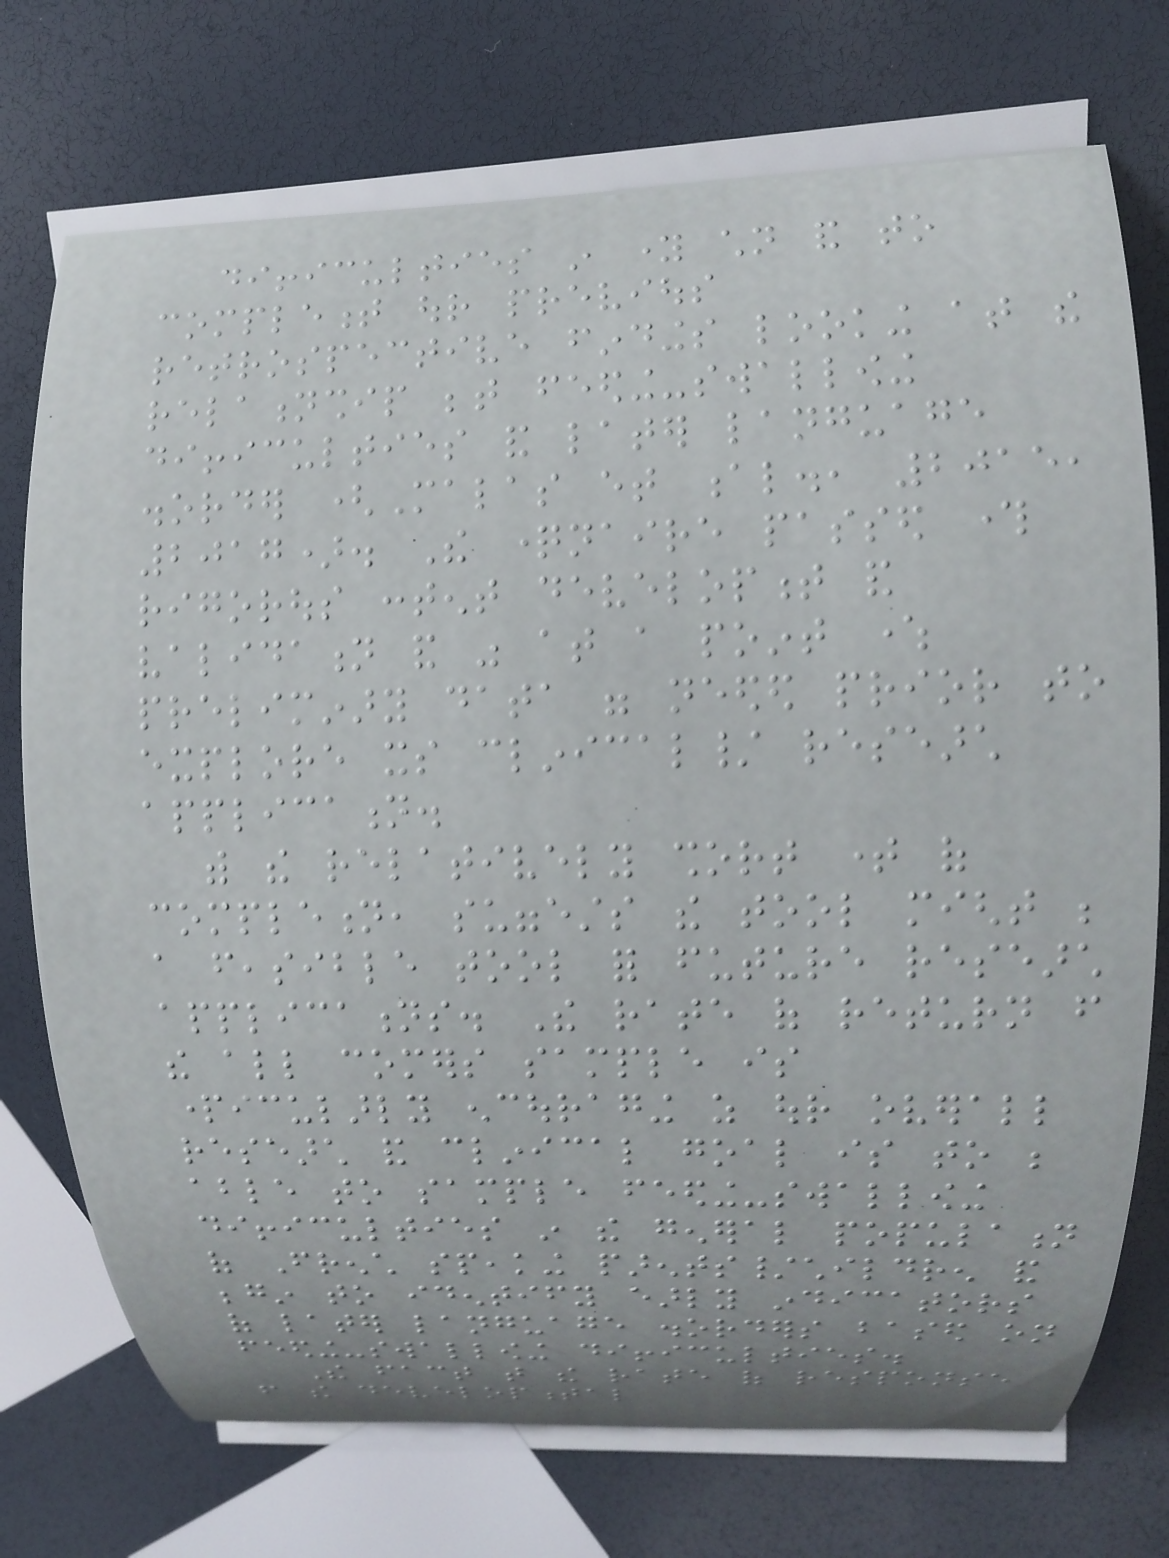difficulties in young children and to
complement our previous
retrospective findings looking at the
relationship between feeding-swallowing
difficulties and later language
disorder (Malas et al., 2015,
2017). The questionnaire passed through
rigorous content development and
validation and was at a point where
preliminary data were needed prior to
explore its clinical/ research
application.
with the relatively short time of
completion, suggests the tool might be
a feasible tool for future research
applications. The rate of return from
the all comers sample is
particularly encouraging as our overall
research and clinical goal is to be
able to sample feeding-swallowing
difficulties in the general population
of French speaking parents/children and
begin to identify early indicators
of later language disorders based on
feeding-swallowing difficulties.
The fact that the rate of response
from the developmental
